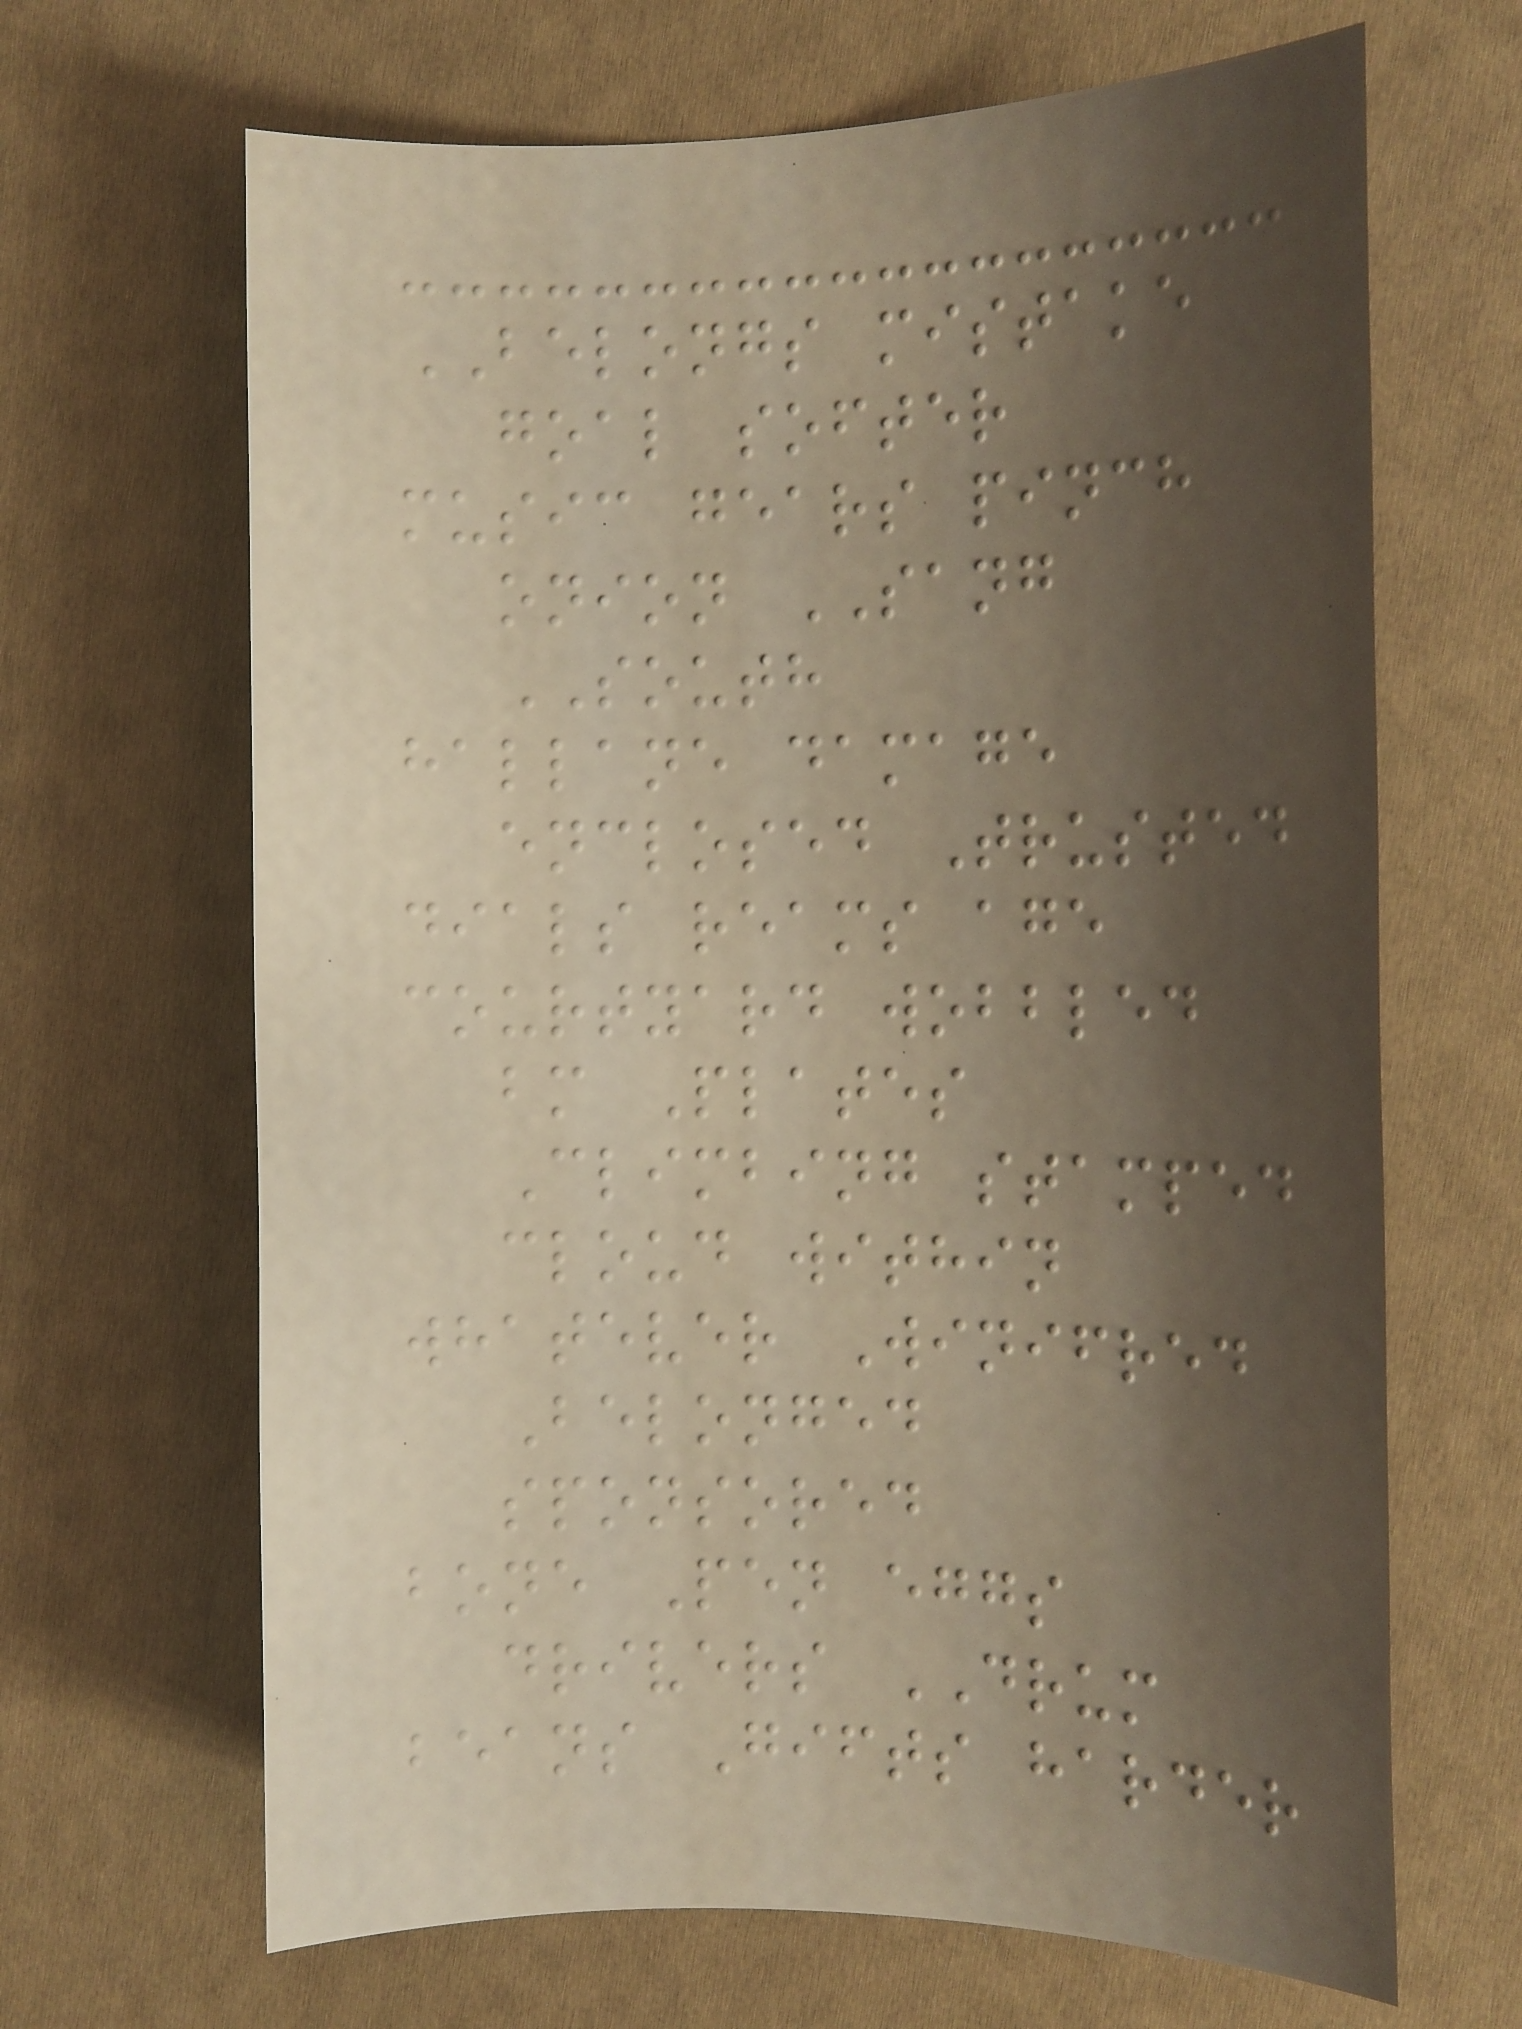BELONGS mistake
goal softer
music gears pinch
onion SANG
SOUTH
hallane damage
enclosed Trusted
dials reams age
courtyard wobbled
bm Plates
Climbing stamped
cloud within
whatever Winifred
Belonged
sponsored
bone Pen eggs
drivers DRUM
beans Gifts harder
